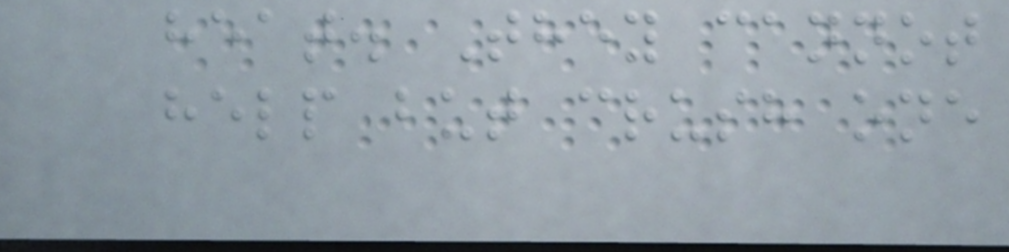heat. They cannot
help but crush one
